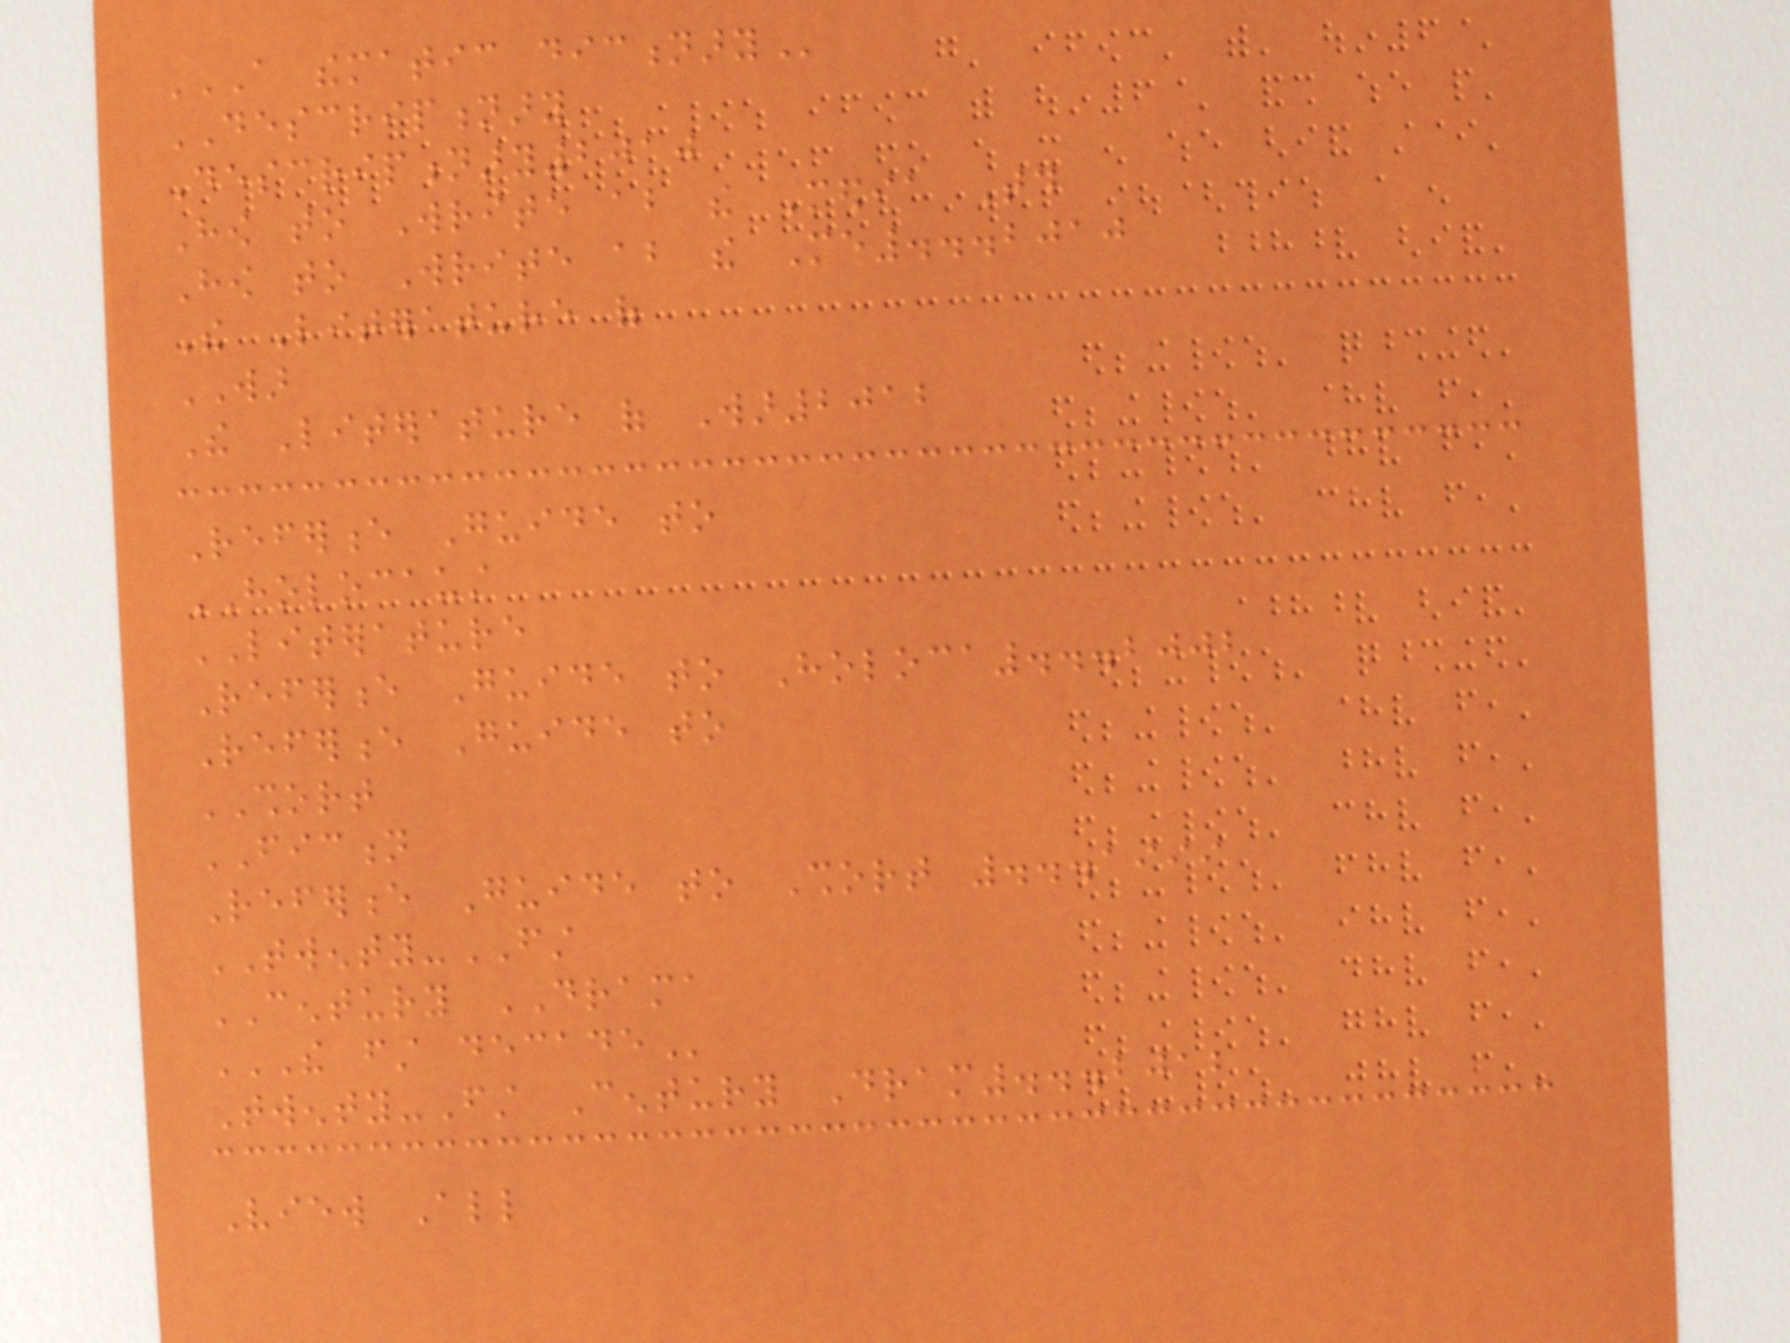A THEMATIC DICTIONARY
DESCRIPTIONARY
Descriptionary2010
How to Write about the Media Today
How to Write about the Me...2010
The Literature of
WAR
The Literature of War2012
Reference Guide to
HOLOCAUST
LITERATURE
Reference Guide to Holoca...2002
Reference Guide to
SHORT
FICTION
Reference Guide to Short ...1999
TWENTY-FIRST
CENTURY DRAMA
THE FIRST DECADE
Twenty-First Century Dram...2012
View All
